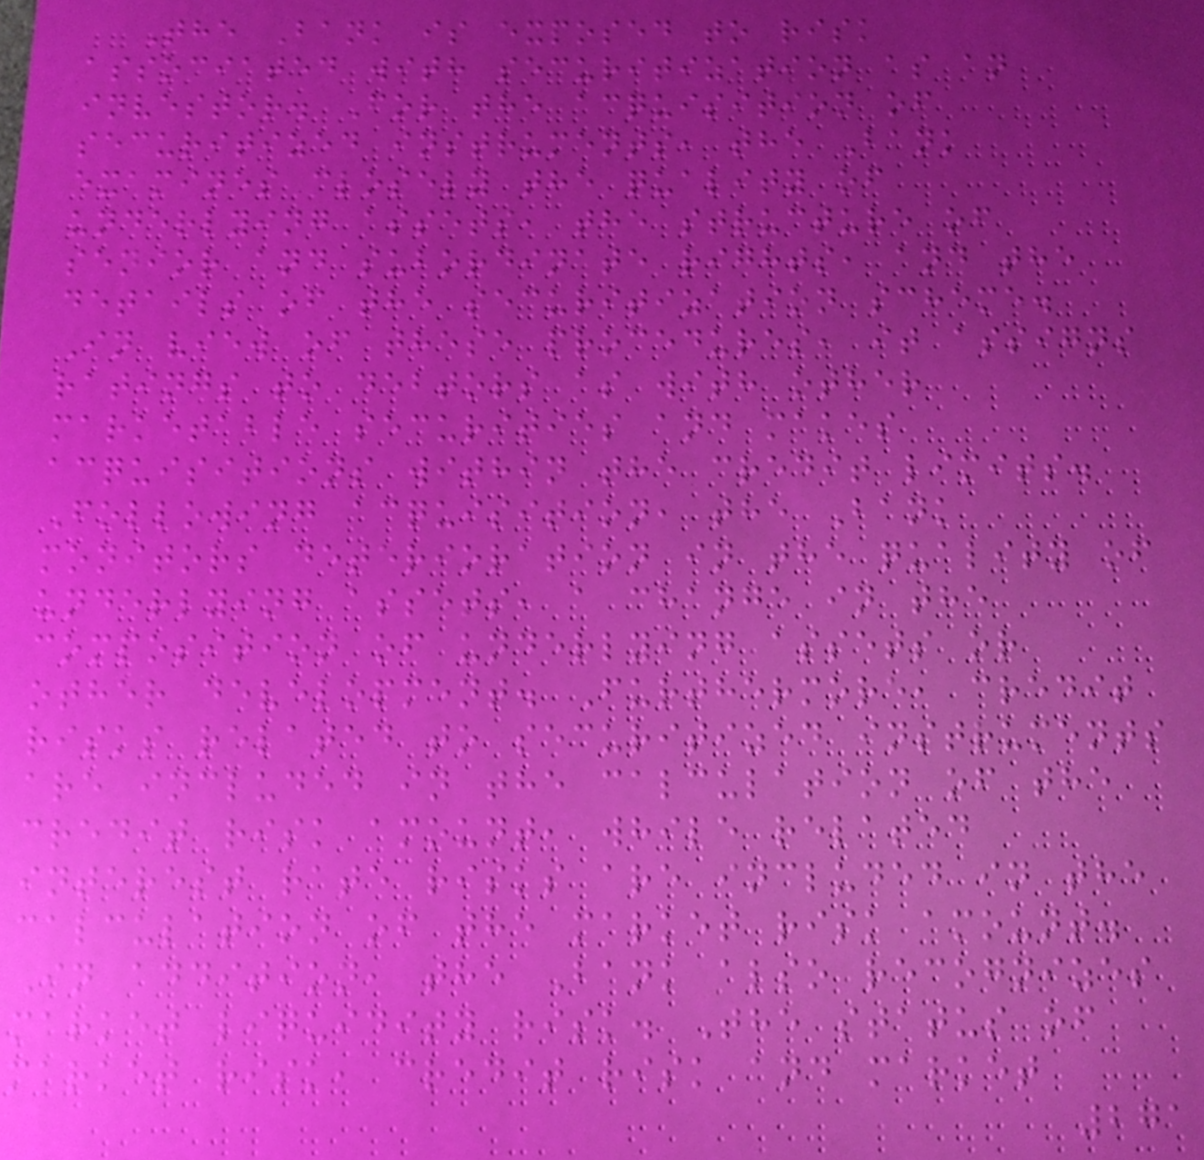The Bank is exposed to risk
associated with securitization as an
investor. For the acquisition of
securitized instruments, the Bank
examines closely the quality of
underlying assets, the structure of
senior and subordinate rights, and the
details of the securitization scheme.
In view of these procedures, it assigns
ratings to debtors as with other
marketable securities and makes
acquisitions within the credit limits.
Following acquisition, the Bank
monitors deterioration in the quality of
underlying assets, a change in the
composition of underlying assets or
other development. Furthermore, credit
risks related to securitized instruments
are included in the calculation of the
credit risk amount, while related
interest rate risks are included in the
calculation of the market risk amount.
In addition, the Bank also recognizes
market liquidity risk. The status of
market risk, credit risk and market
271
